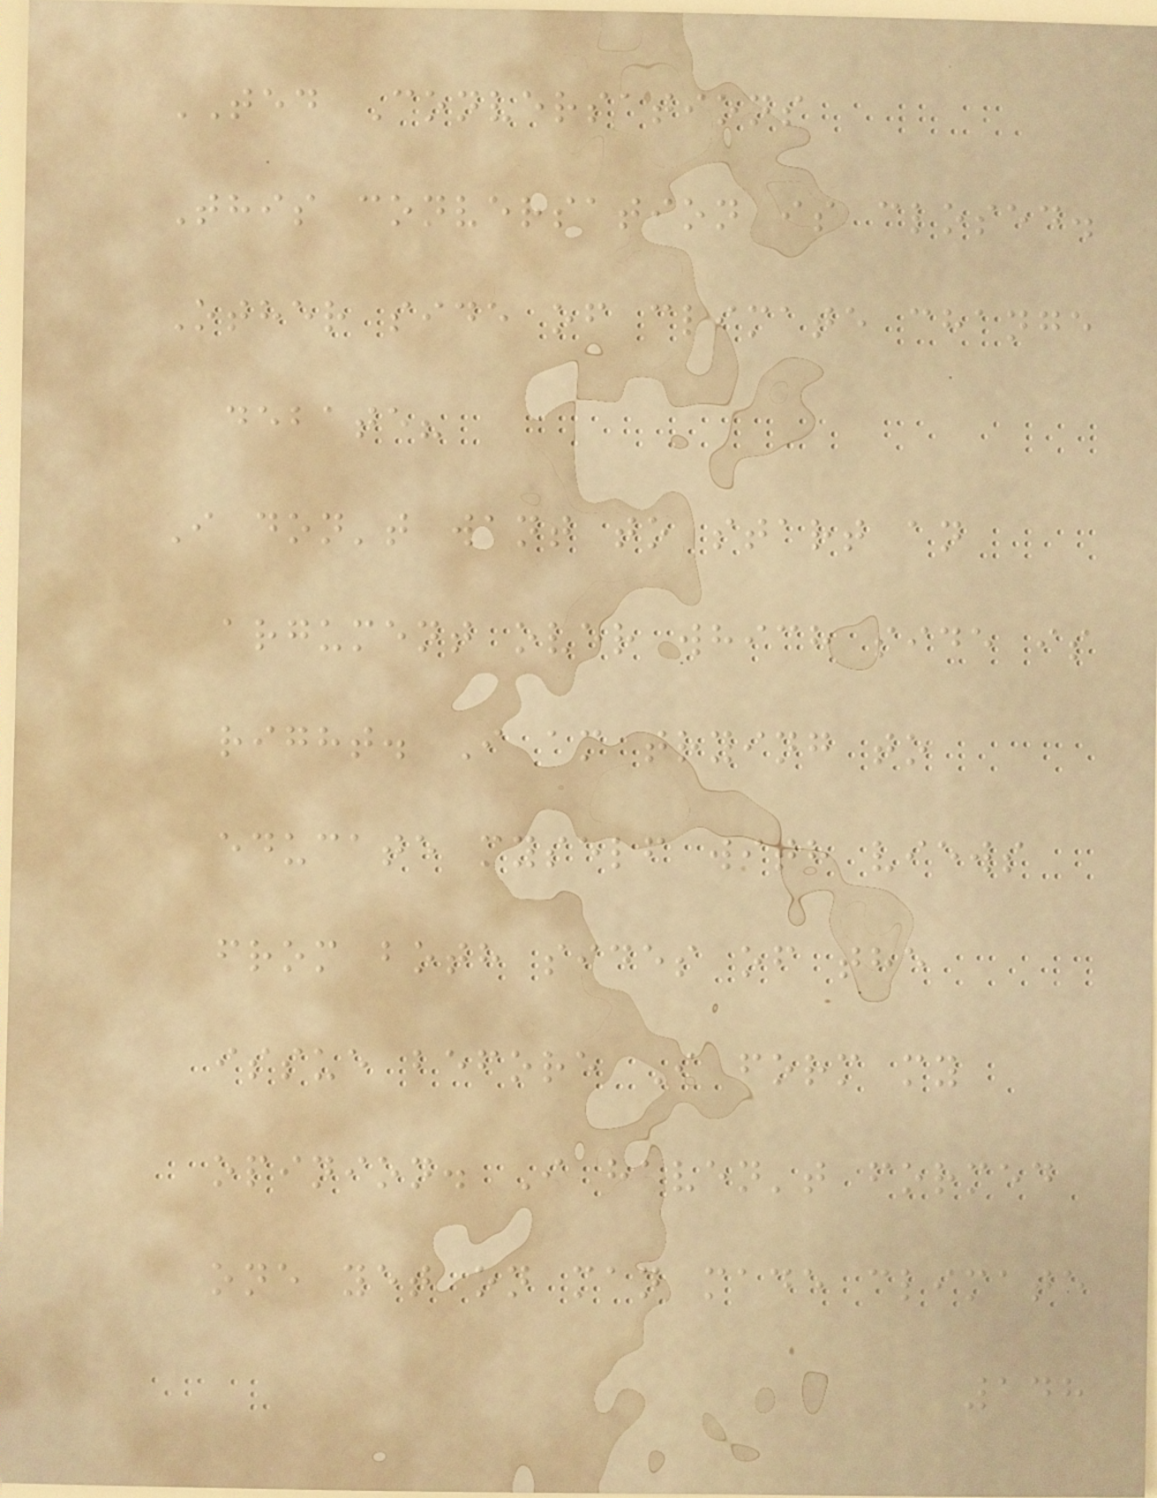TED Conversations
This conversation is closed.
Other side of climate change
debate?
I don't want to start an
argument over which side is
right. I am trying to
educate myself with views
from both sides of the
issue before I form my
opinion. I haven't formed
one yet on man made climate
148
